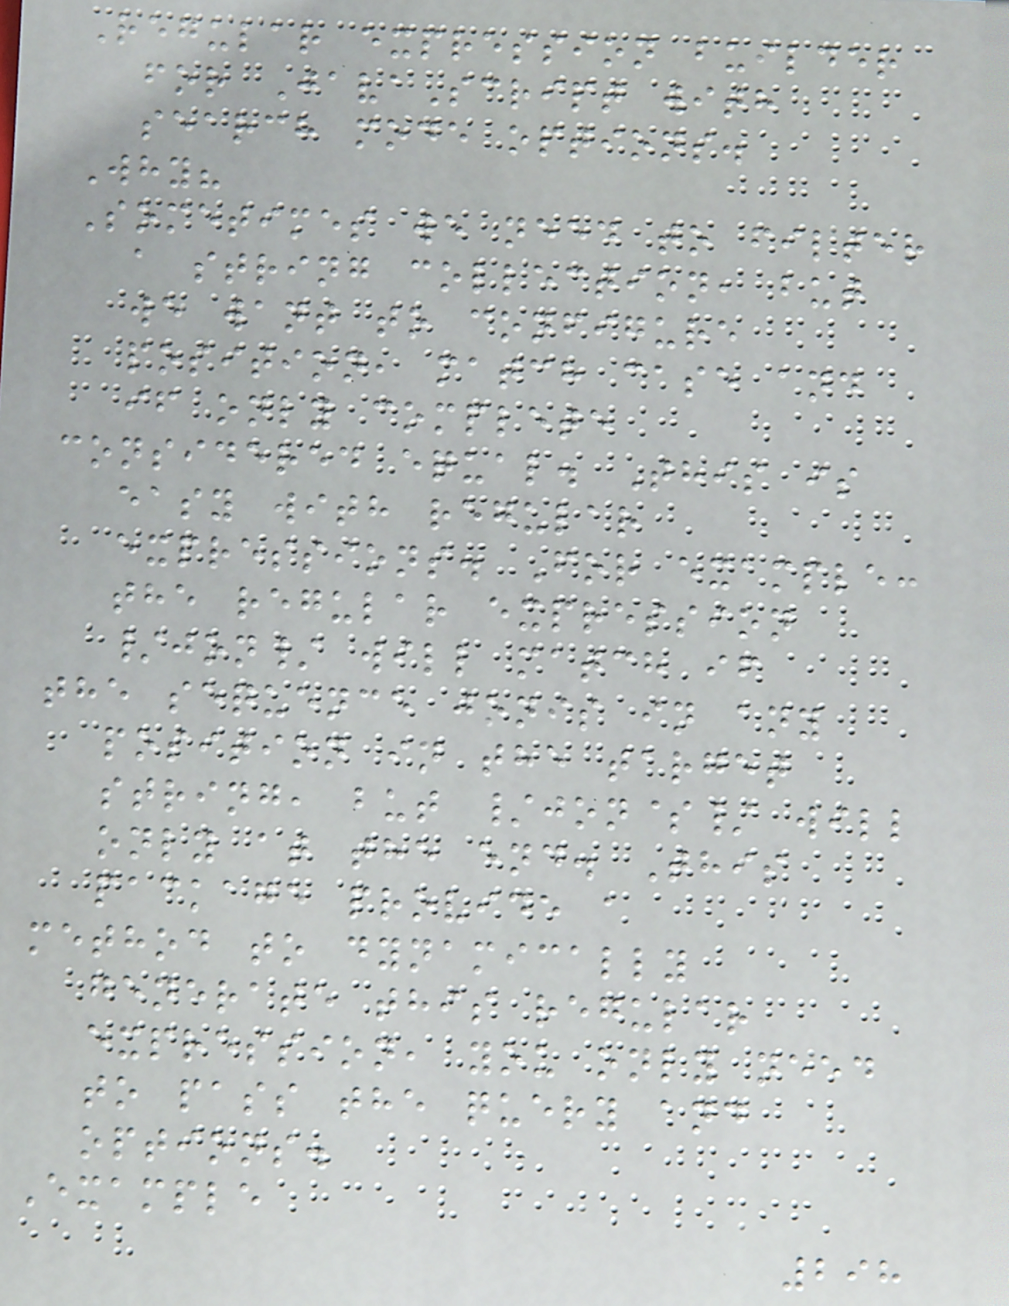Regular expression builder
for JavaScript with
search mode options.
Why?
Sometimes we need to filter
a string collection, but
we want to configure
position, match case and
if only complete
considered equal. This is
easy with regular
expressions. For example:
the regular expression
/jon/ will match if
the sequence jonis in any
position in the target
string, but /jon$/ will
only at the end. This
package provide a
method to dynamically
generate this regular
expression, you only need
to pass the query and
options.
Example
298
